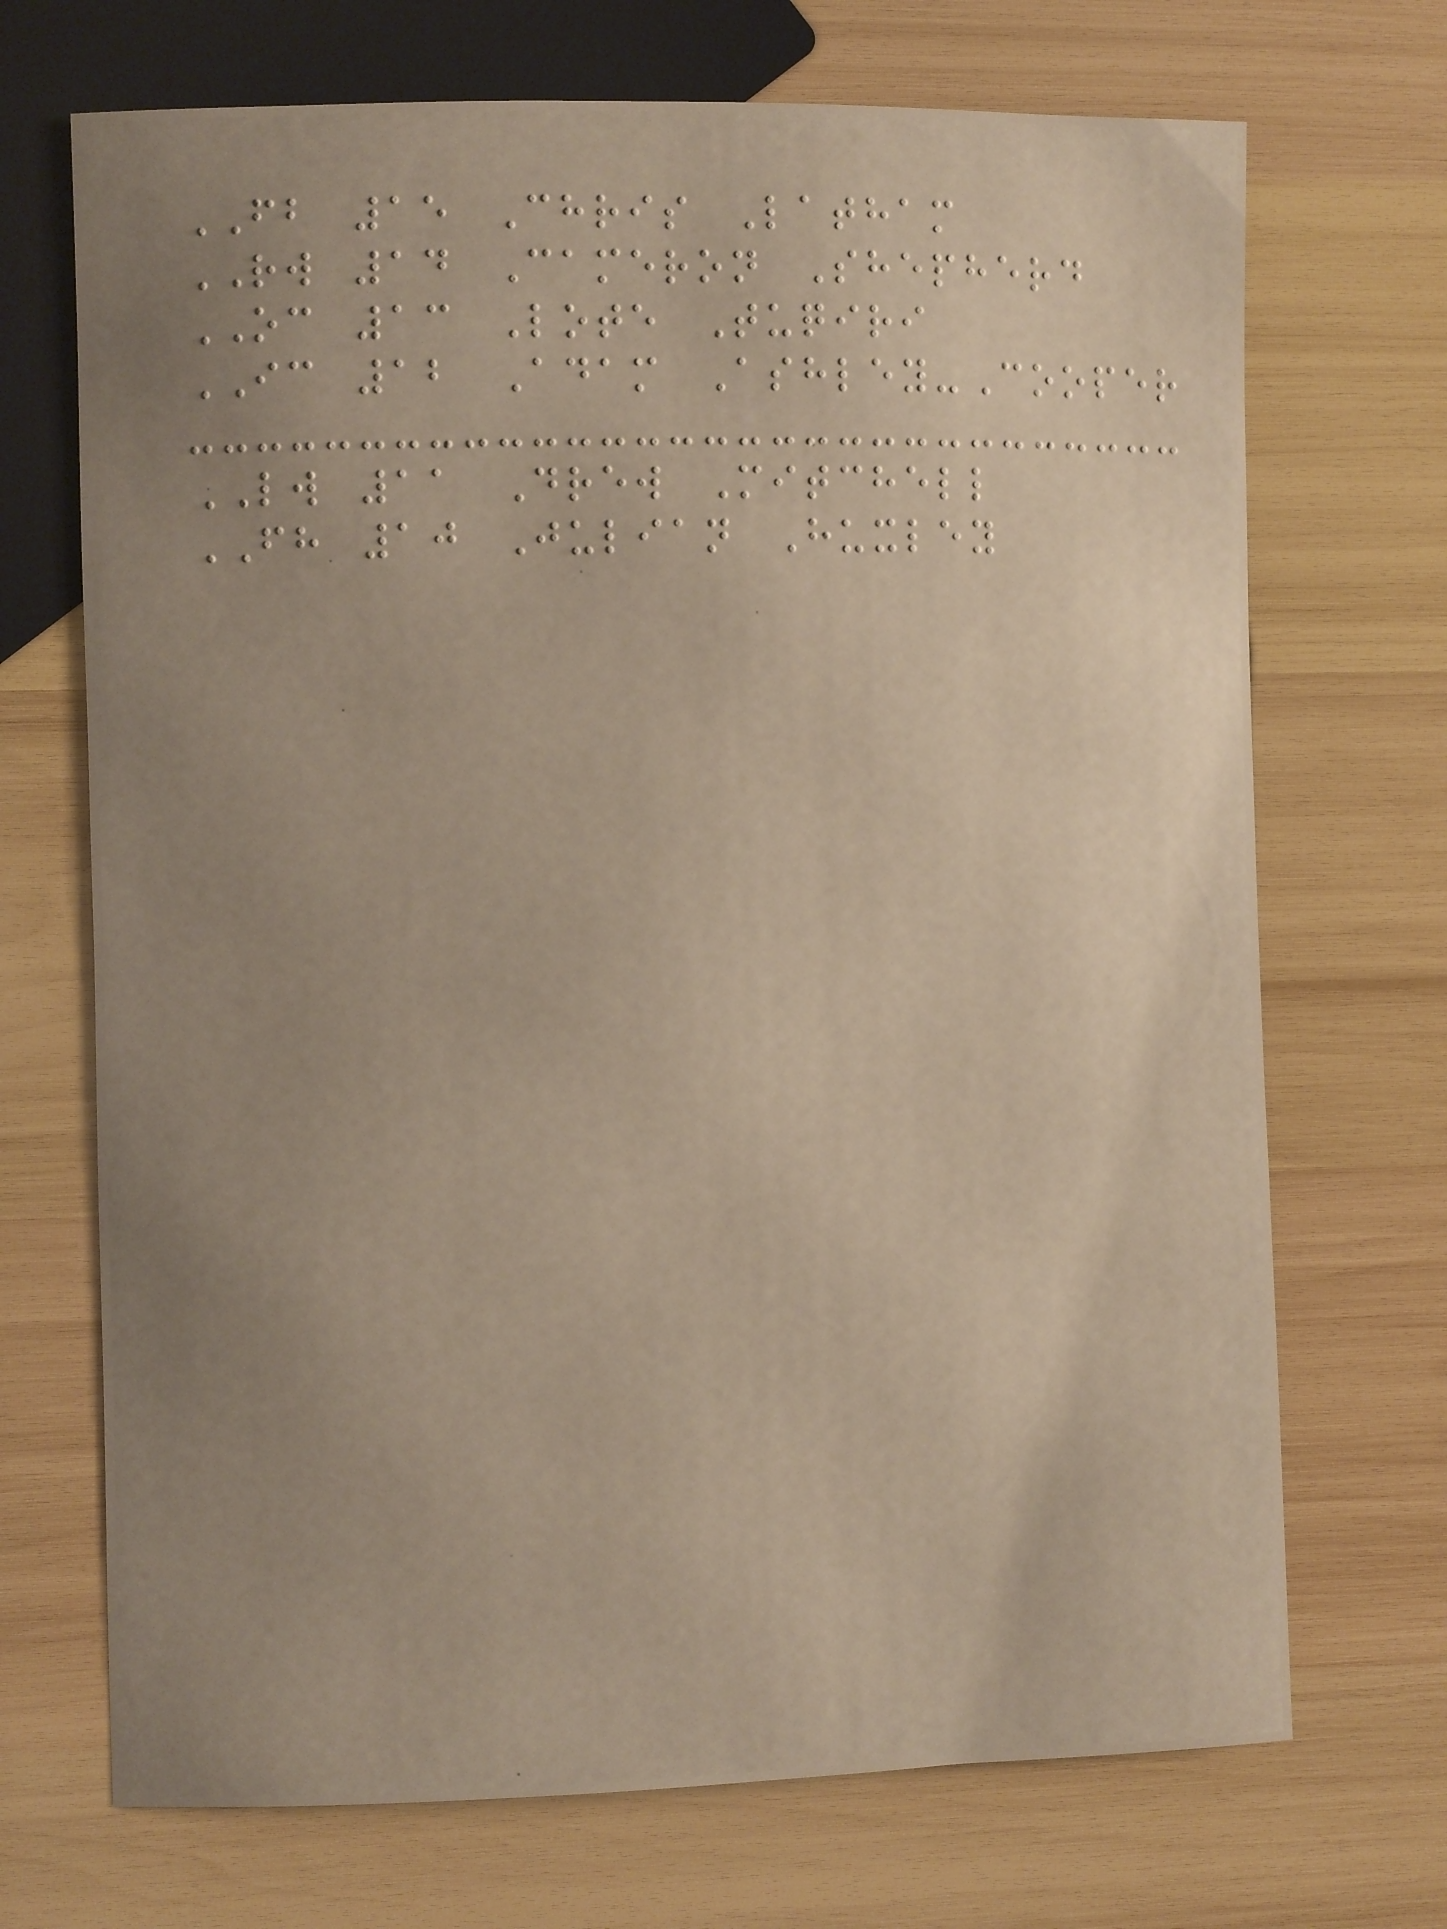FB 15 Chris Latham
RW 14 Cameron Shepherd
OC 13 Lote Tuqiri
IC 12 Adam Ashley-Cooper
LW 11 Drew Mitchell
FH 10 Julian Huxley
